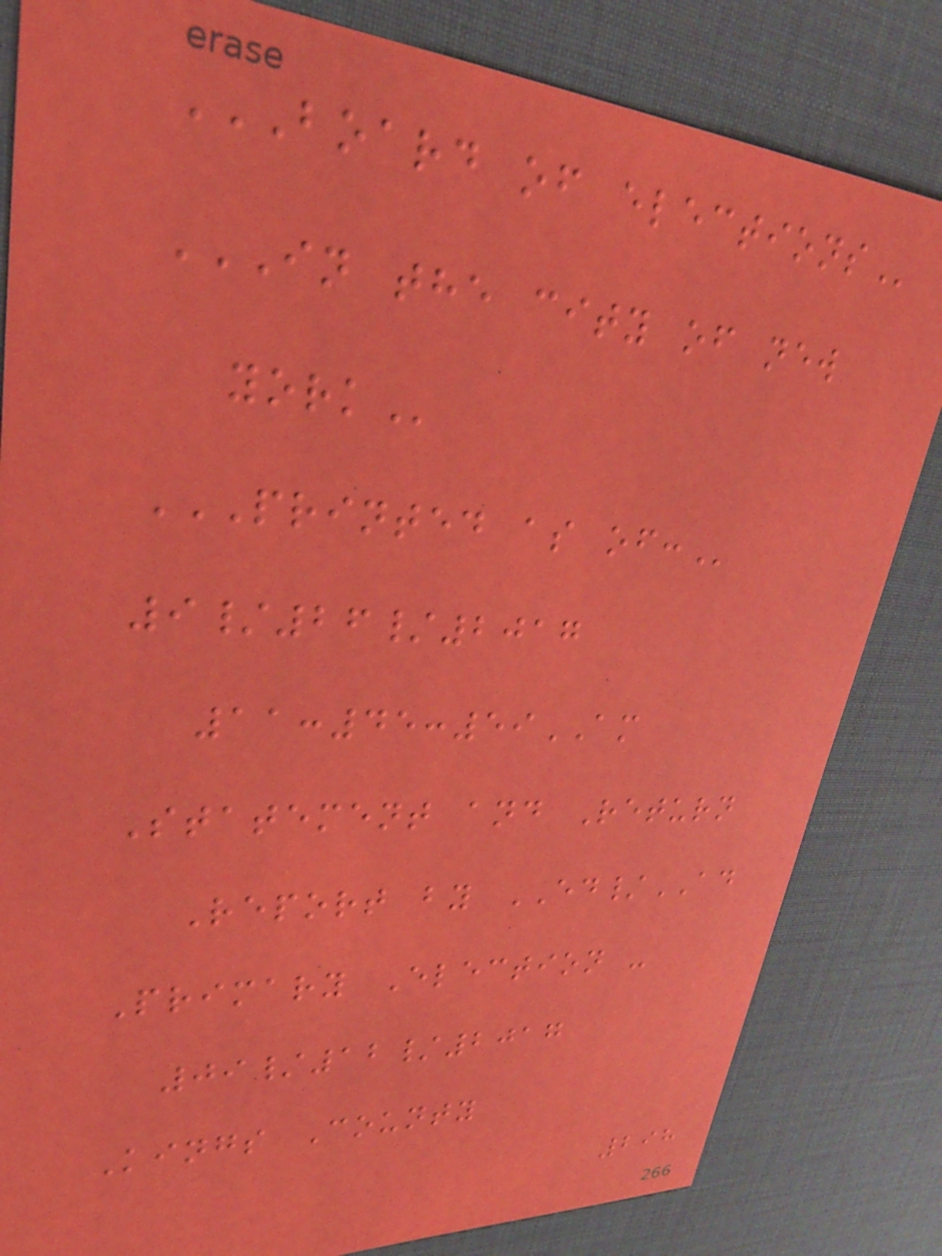BOARD OF ELECTIONS
IN THE CITY OF NEW
YORK
PRINTED AS OF:
9/26/2017
11:45:59AM
Statement and Return
Report by ED/AD
Primary Election -
09/12/2017
Kings County
298
